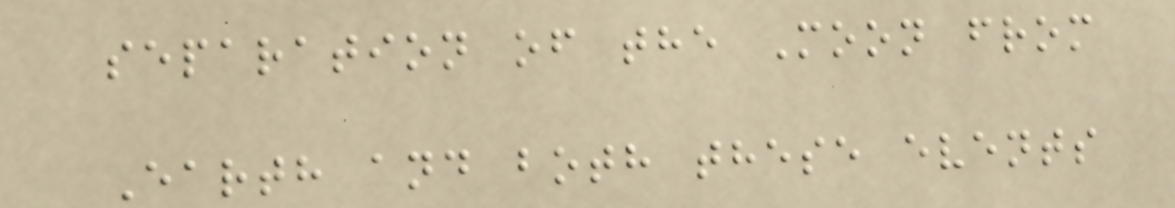separation of the Moon from
Earth and both these events
